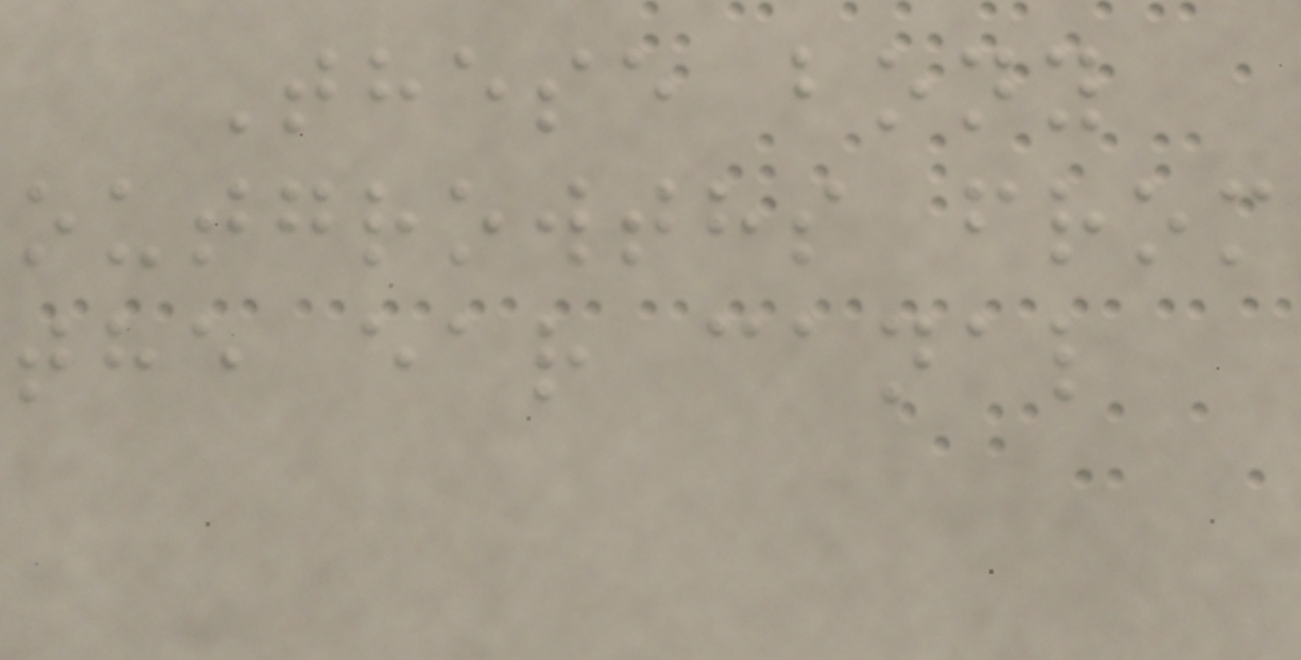These bony
outgrowths from
the ear canal
